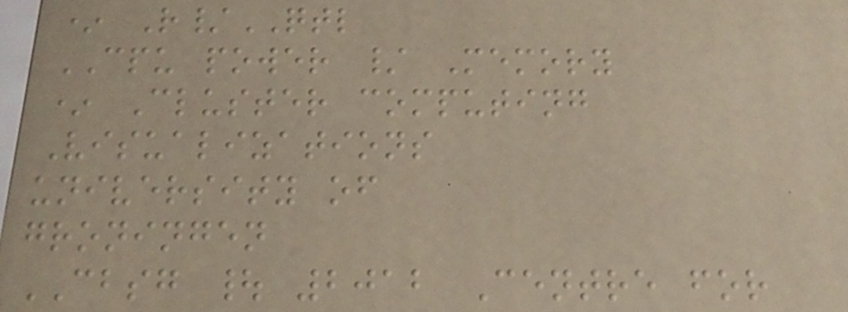* R/QTL
CPU power / Memory
* Cluster computing
Visualizations
university of
groningen
CBSG | 2012 Centre for
